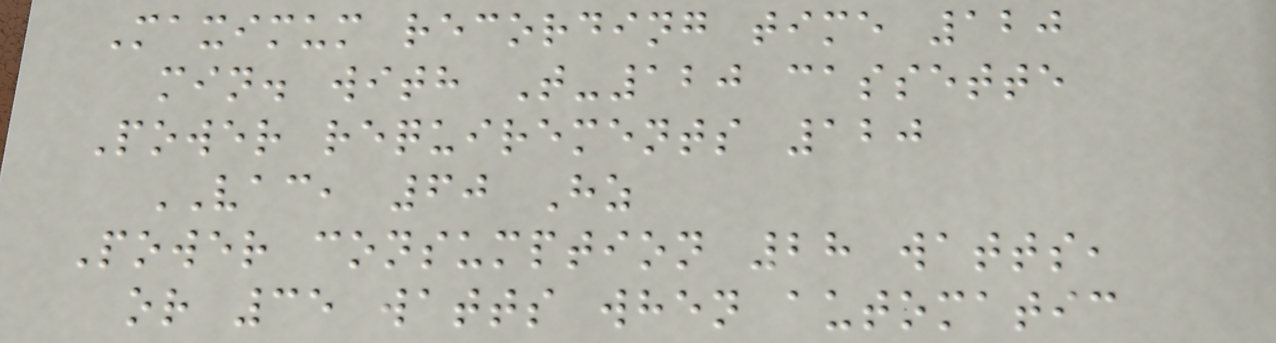Maximum recording time 120
min. with T-120 cassette
Power requirements 120
VAC, 60 Hz
Power consumption 28 watts,
or 35 watts when automatic
